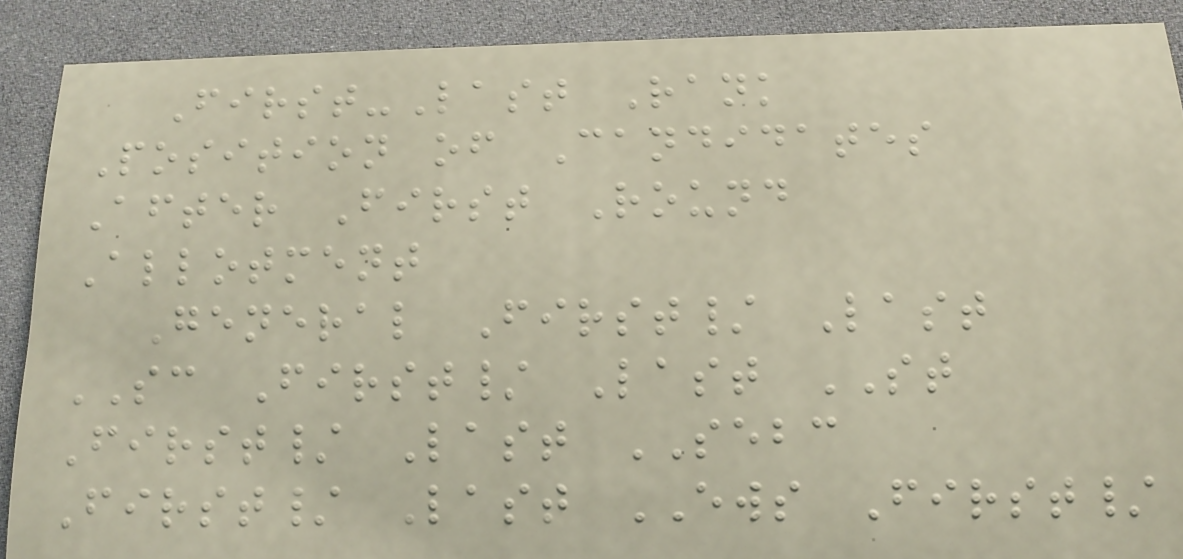First-Last Rank
Position of Candidates
After First Round
Allotment
General First/ Last
SC First/ Last ST
First/ Last SEBC
First/ Last EWS First/
